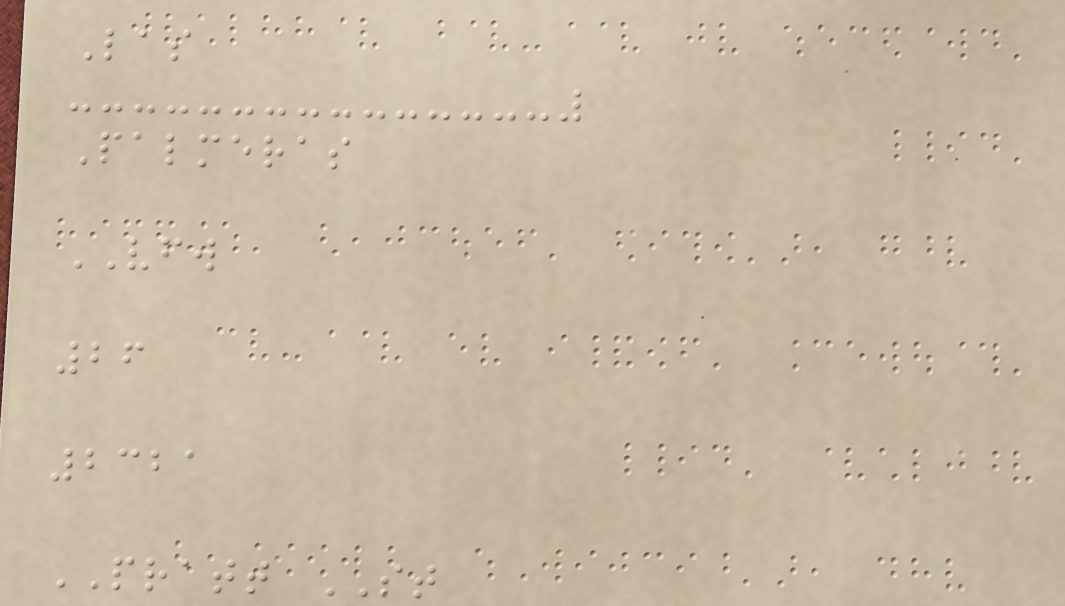Las
Palmeras
VFW
26
2321
PRATT ST
